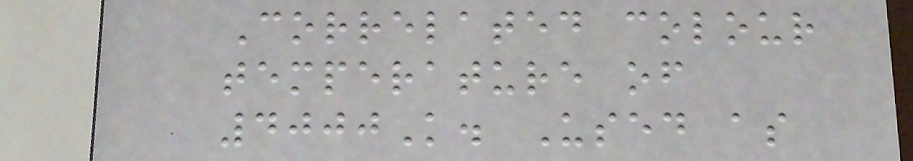Correlated colour
temperature of
4000K. Used as
